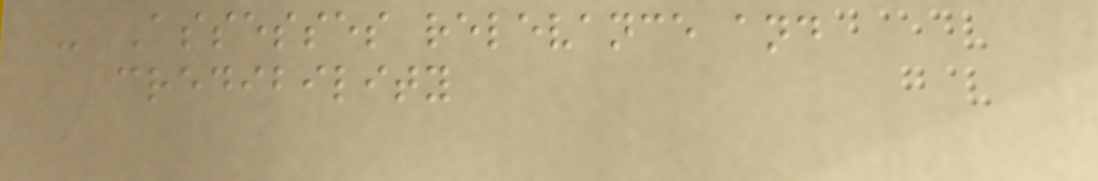- Assesses relevance and
credibility
